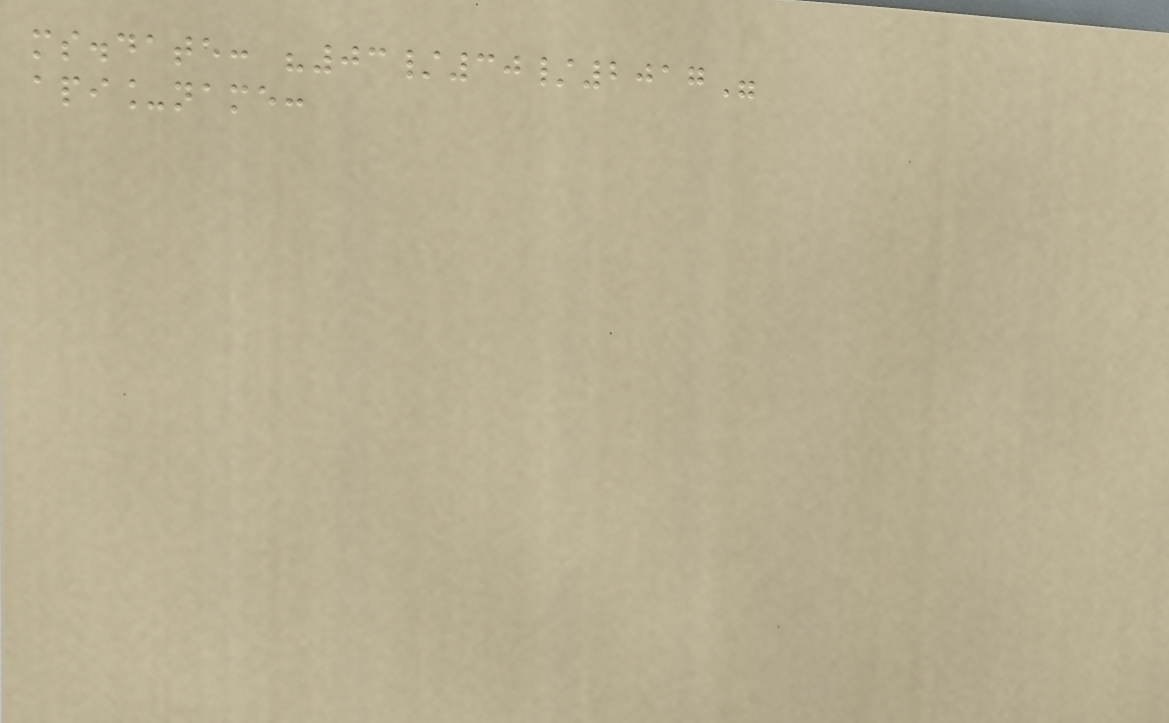ms.date: "03/30/2017"
api_name:
